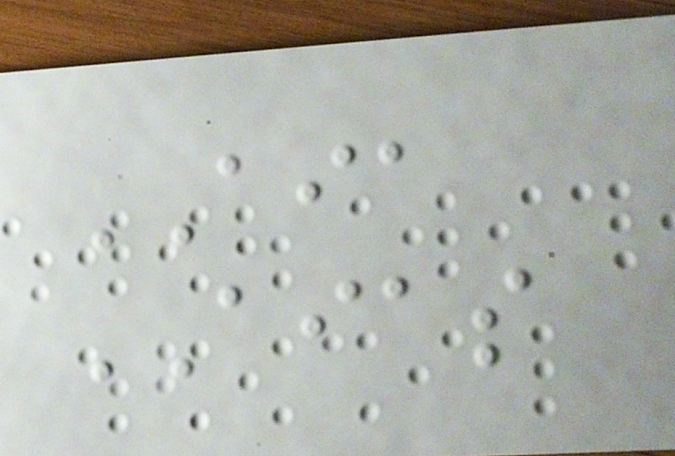AIA
AIAS
